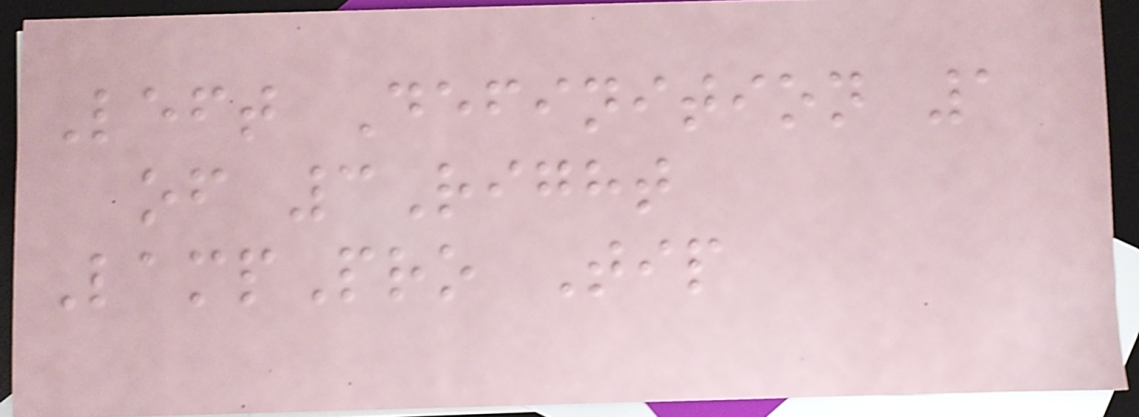Left Definition 1
of 3Right
LampPro Tip
